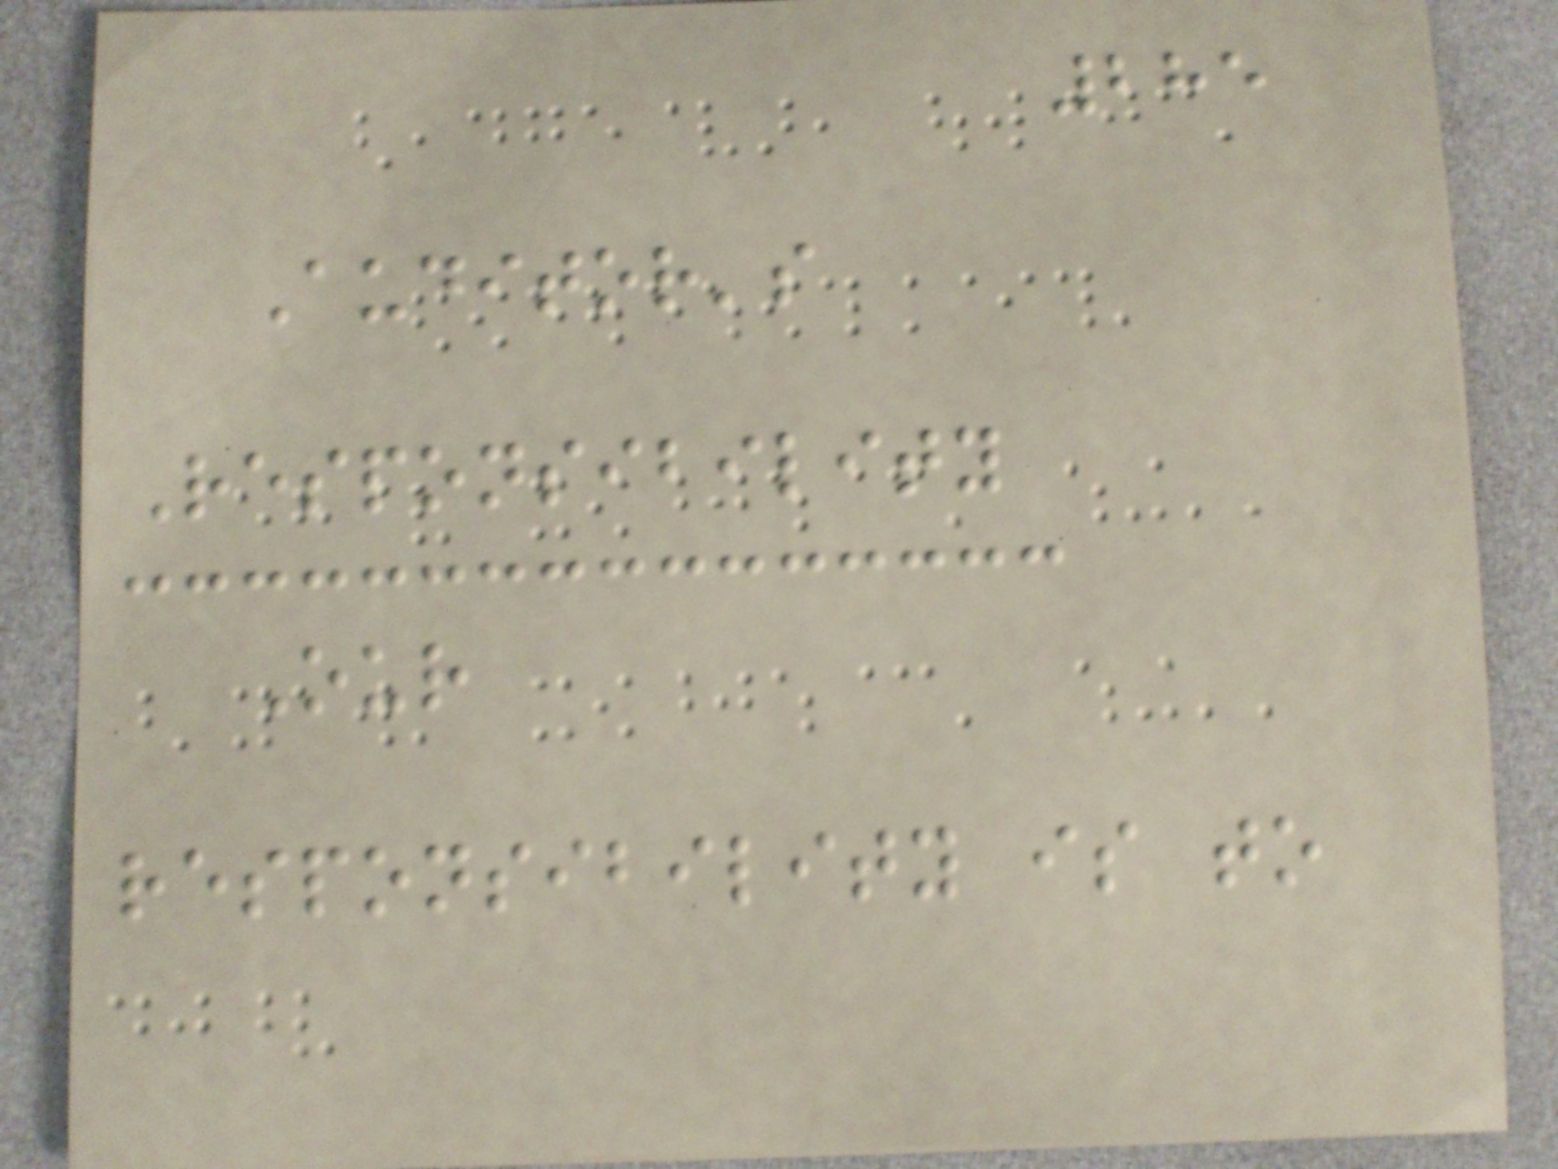285
Auditor's
Responsibility
Our
responsibility is to
